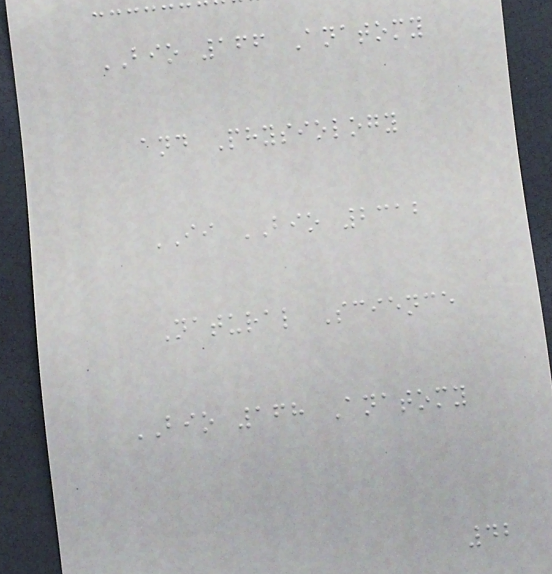BIO 166 Anatomy
and Physiology
II BIO 2312
Natural Science
BIO 168 Anatomy
42
